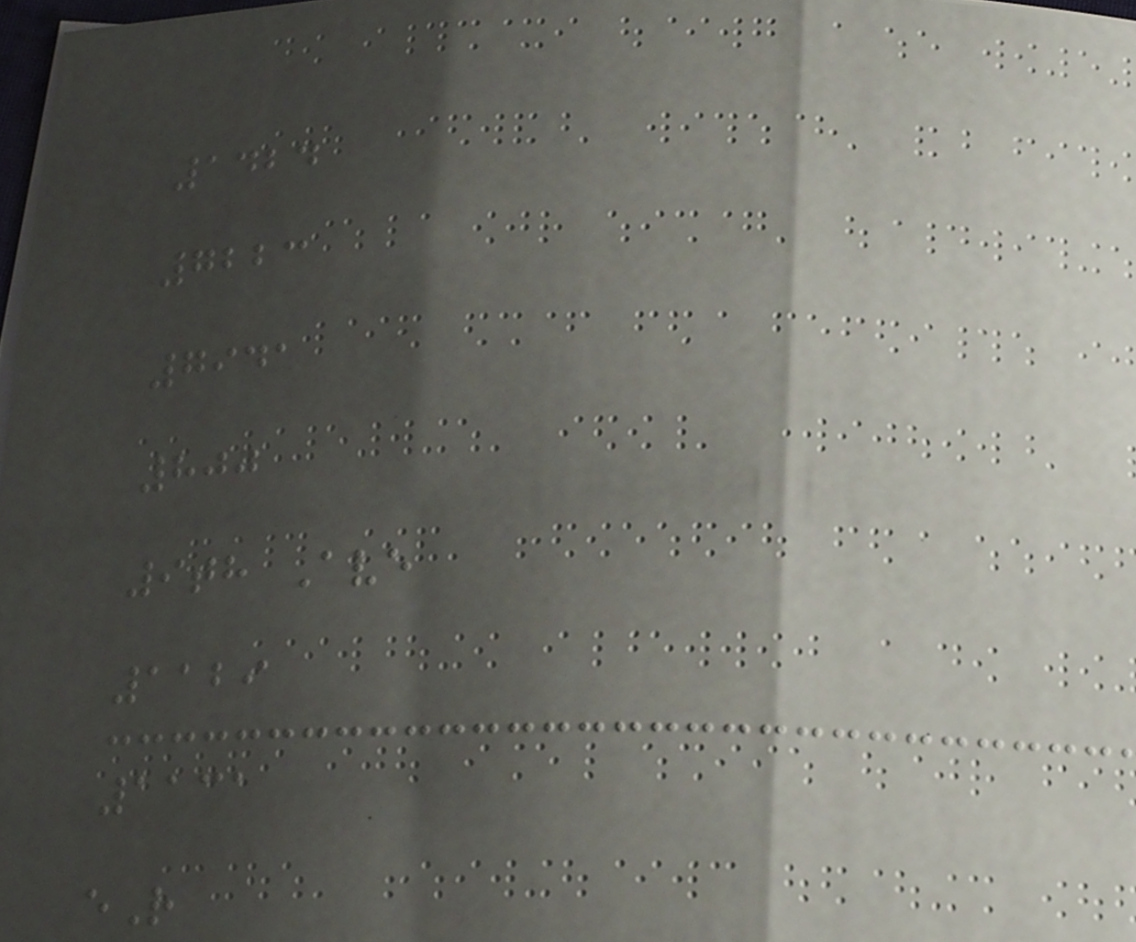1424
7223
7941
800
9th Ave
1129
1131
eR
